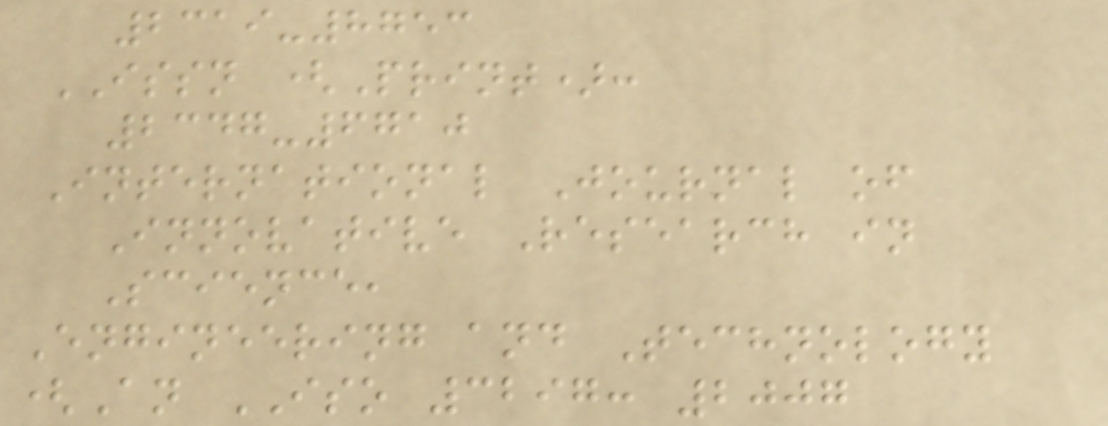2319-8753
ISSN (Print):
2347-6710
International Journal of
Innovative Research in
Science,
Engineering and Technology
(An ISO 3297: 2007
